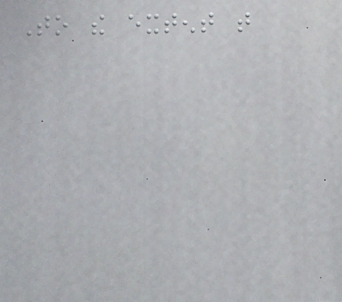To the extent that
